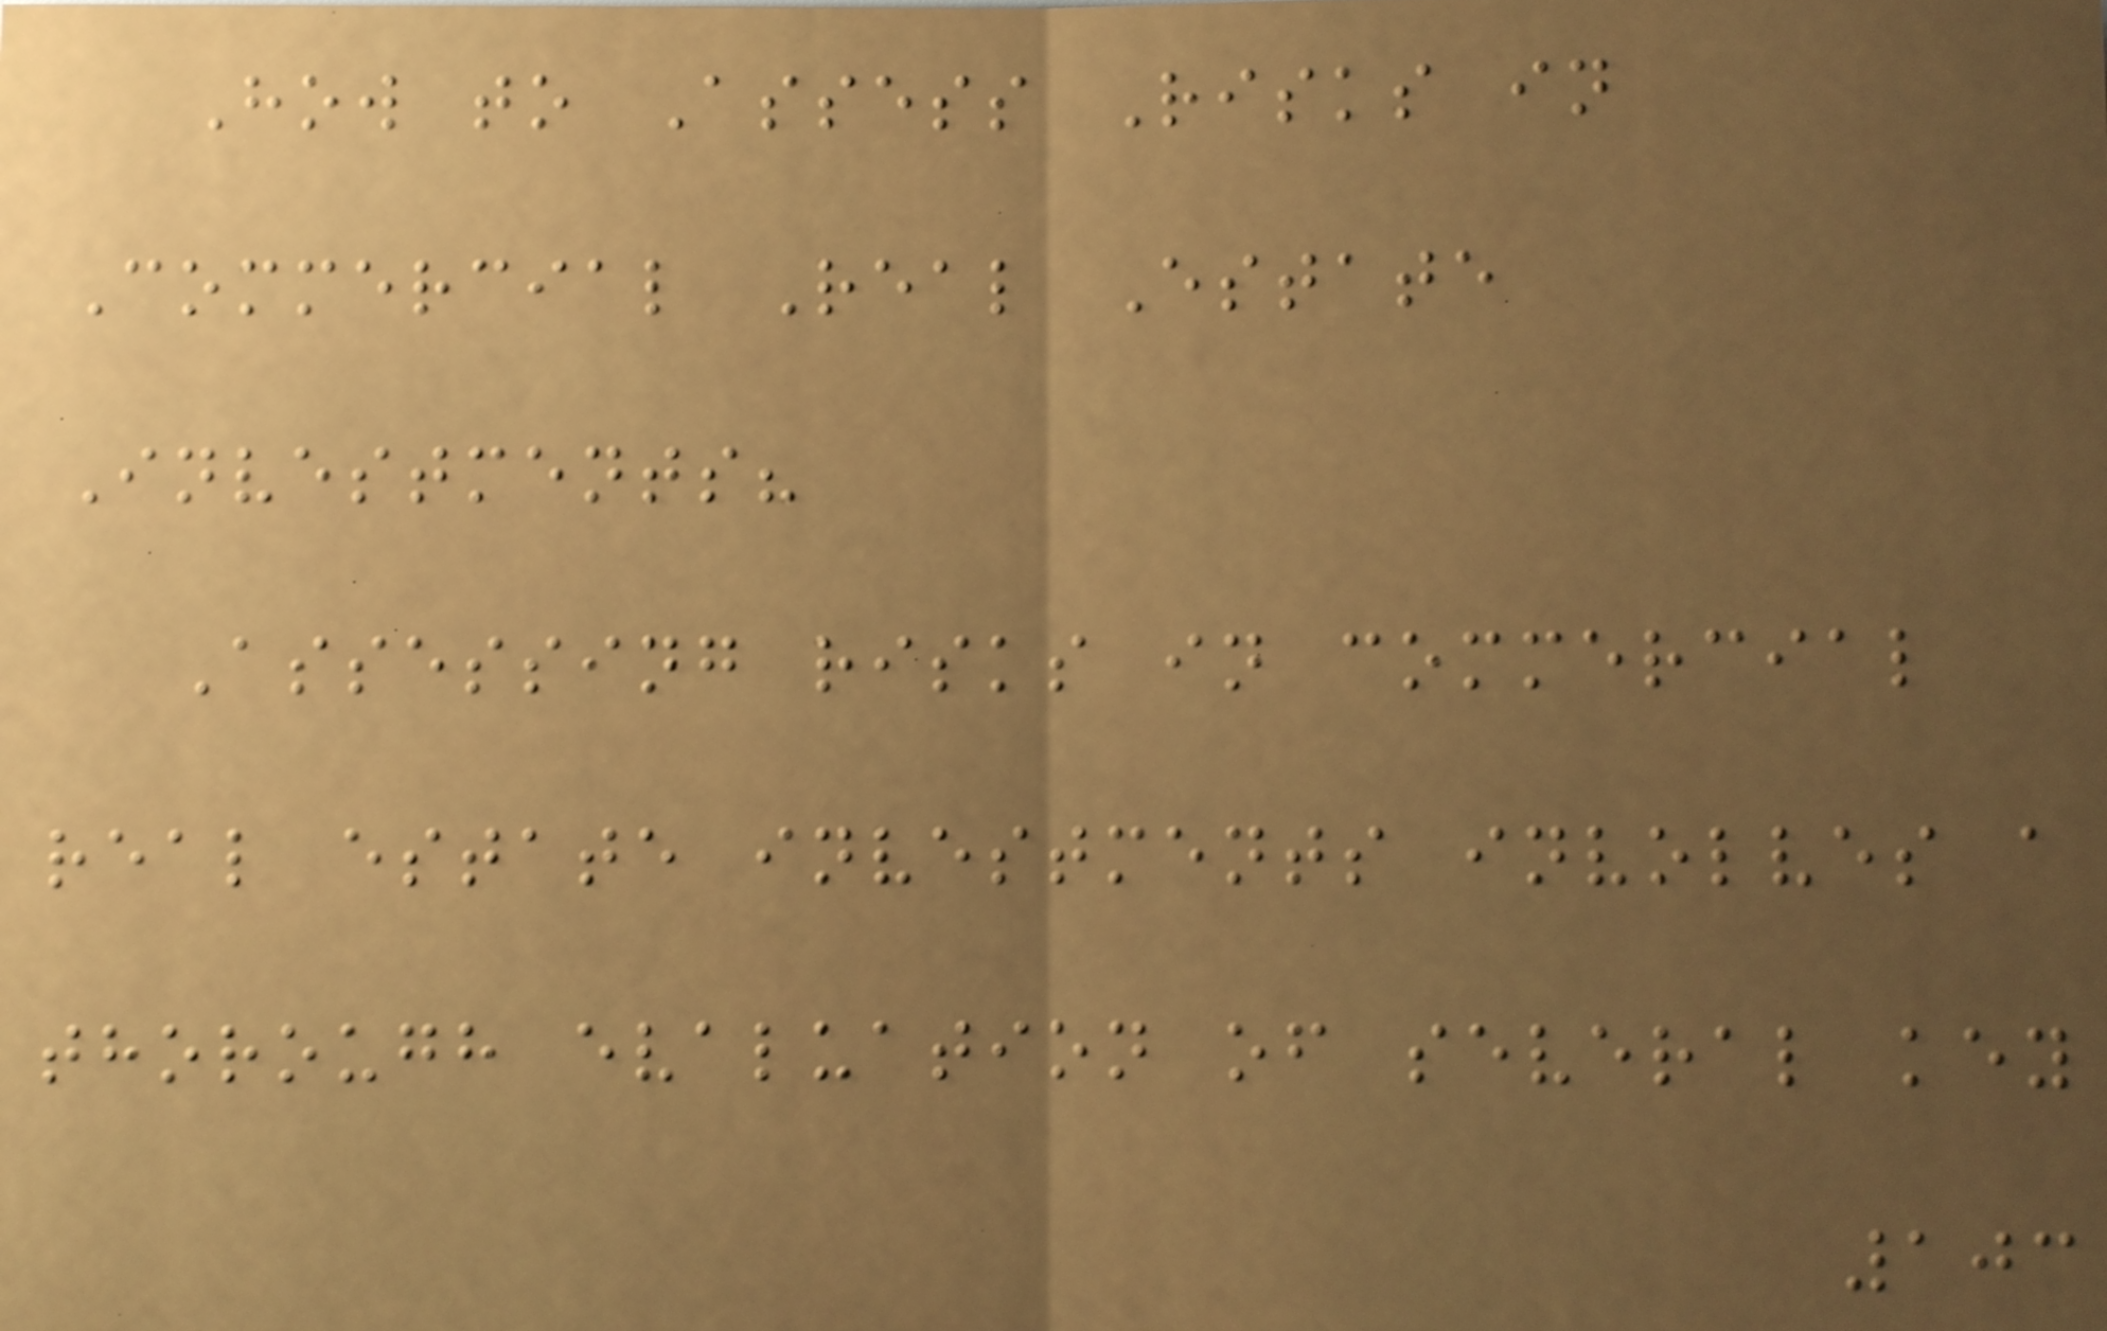How to Assess Risks in
Commercial Real Estate
Investments?
Assessing risks in commercial
real estate investments involves a
thorough evaluation of several key
103
